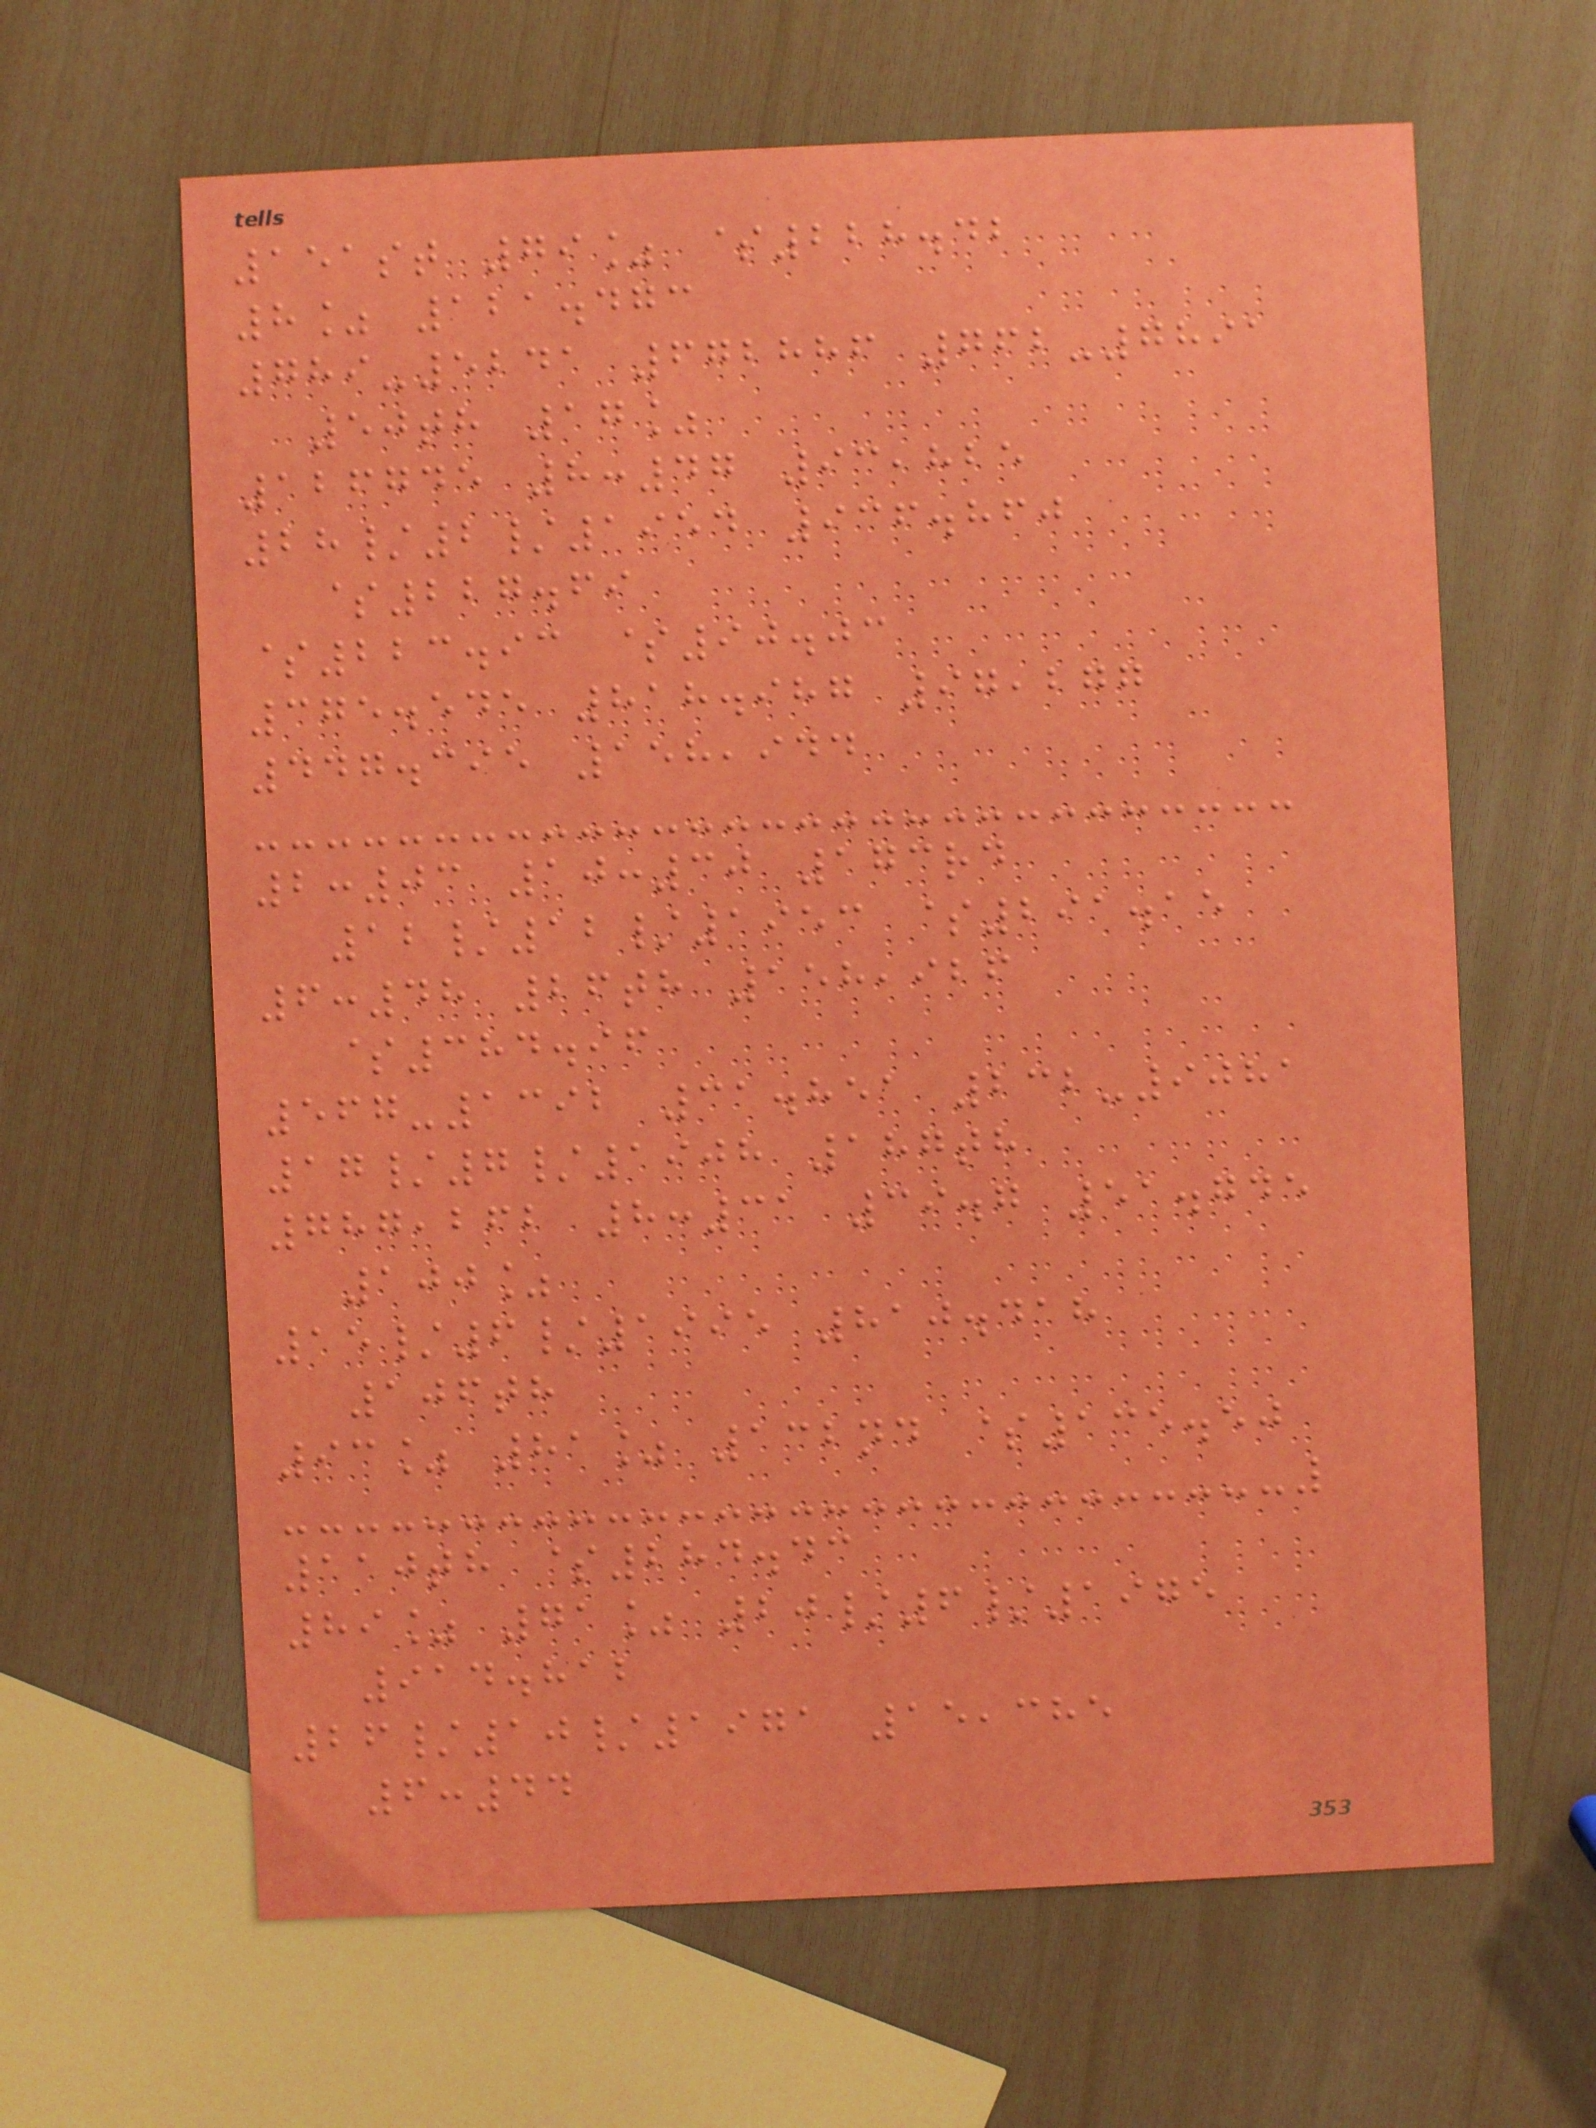151st 79% $228.42
8% 121.473
789-5241 672886 762-7891
50th 17%
126745 8:47 93,825
28/2/1954 936.860
$227.69
$223.93 $90.03
375.545 818.987 97,277
447.395 158,944
2:03 10:30 173rd
12/12/1953 $291.15
6:48 26th 158,926
$384.96
567-1392 31.851 232-9081
17/7/1908 187th
787,262 8:31 39.7 51.745
100%
15/6/1995 810.418
106th
93% 81% 132nd $135.50
110th $284.43
89% 71% 20/6/1975
914.812
26/10/1971 15,385
6:44
